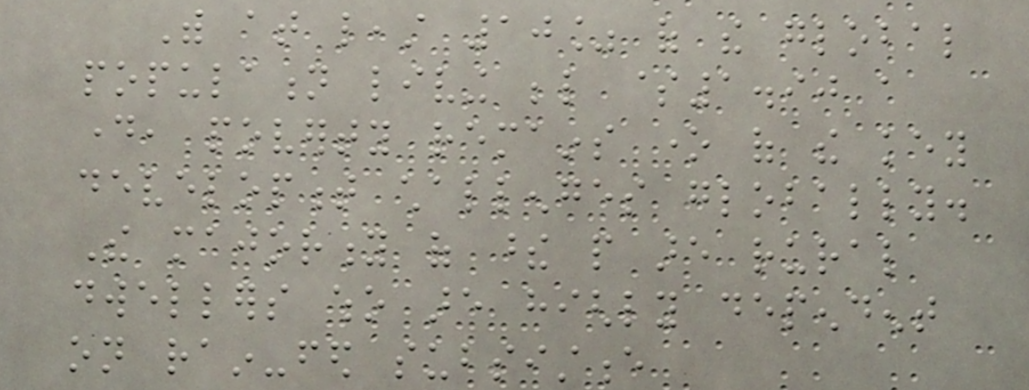With at least 10% of the global
population living below $1.90 a
day, poverty remains one of the key
development challenges globally.
The majority of these people are rural
dwellers who are highly dependent
on rain-fed subsistence
